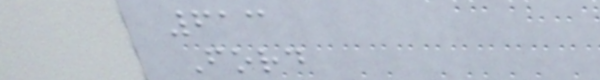613
Ford
